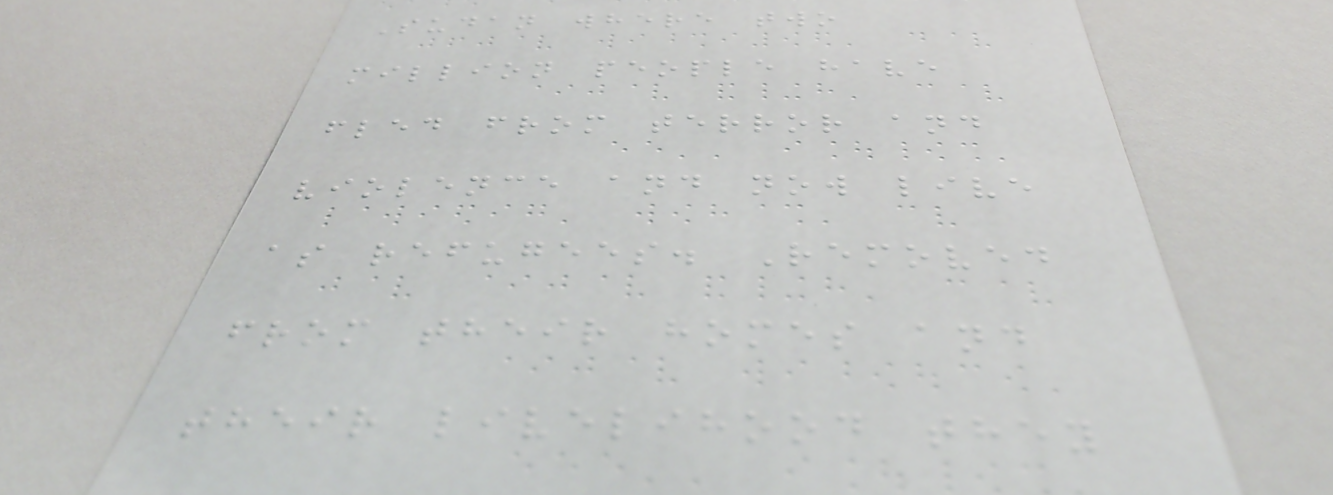Sudan where two
million people have
fled from terror and
violence and now live
as refugees. Removed
from their homes and
their livelihood they
